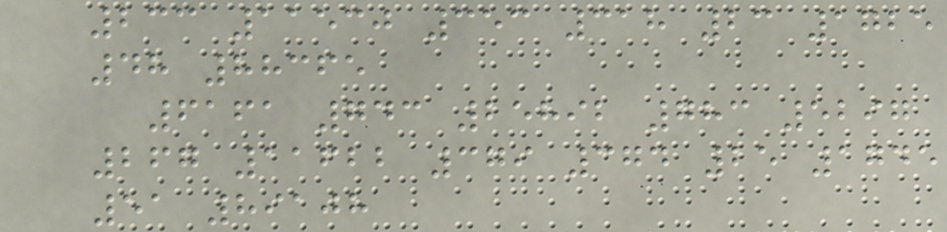233 11530 353 318 23 1725
48 88365
6161 743 25892 783 5297
267 11622 379 374 25 1745
51 89108
